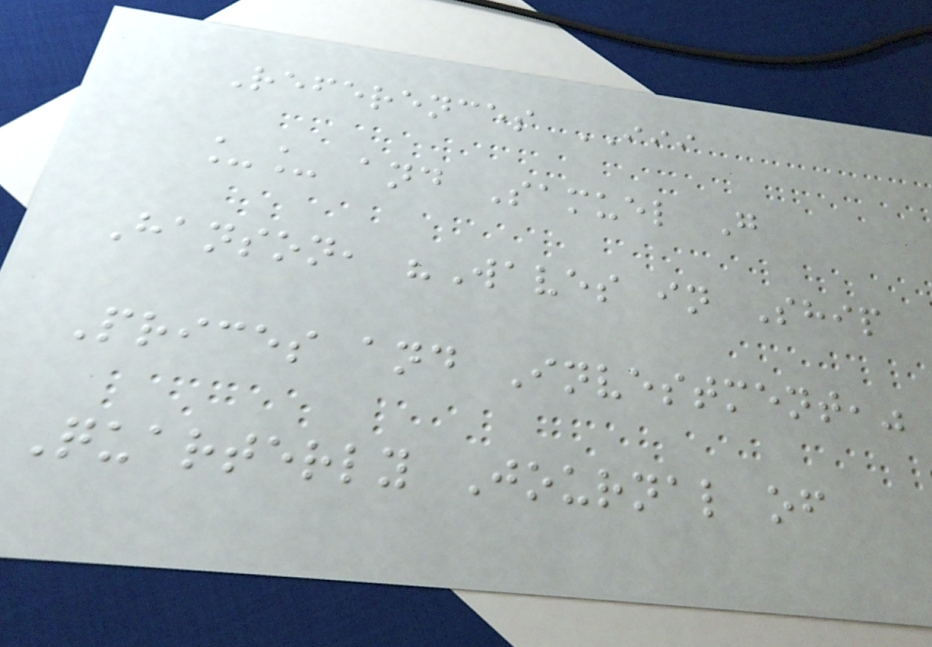References III
__ and Samuel G
Hanson, "Waves in Ship
Prices and Investment,"
Quarterly Journal of
